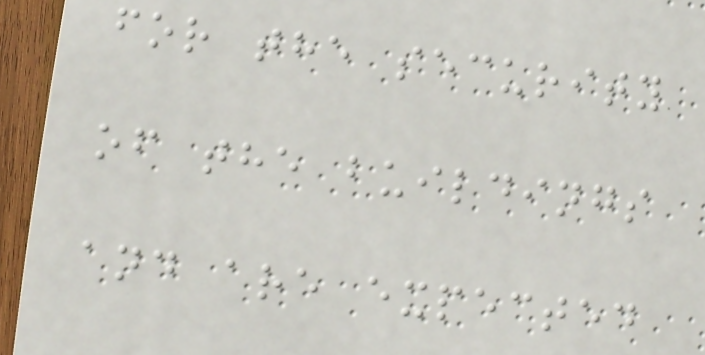for the security
of the buildings
and are expected
